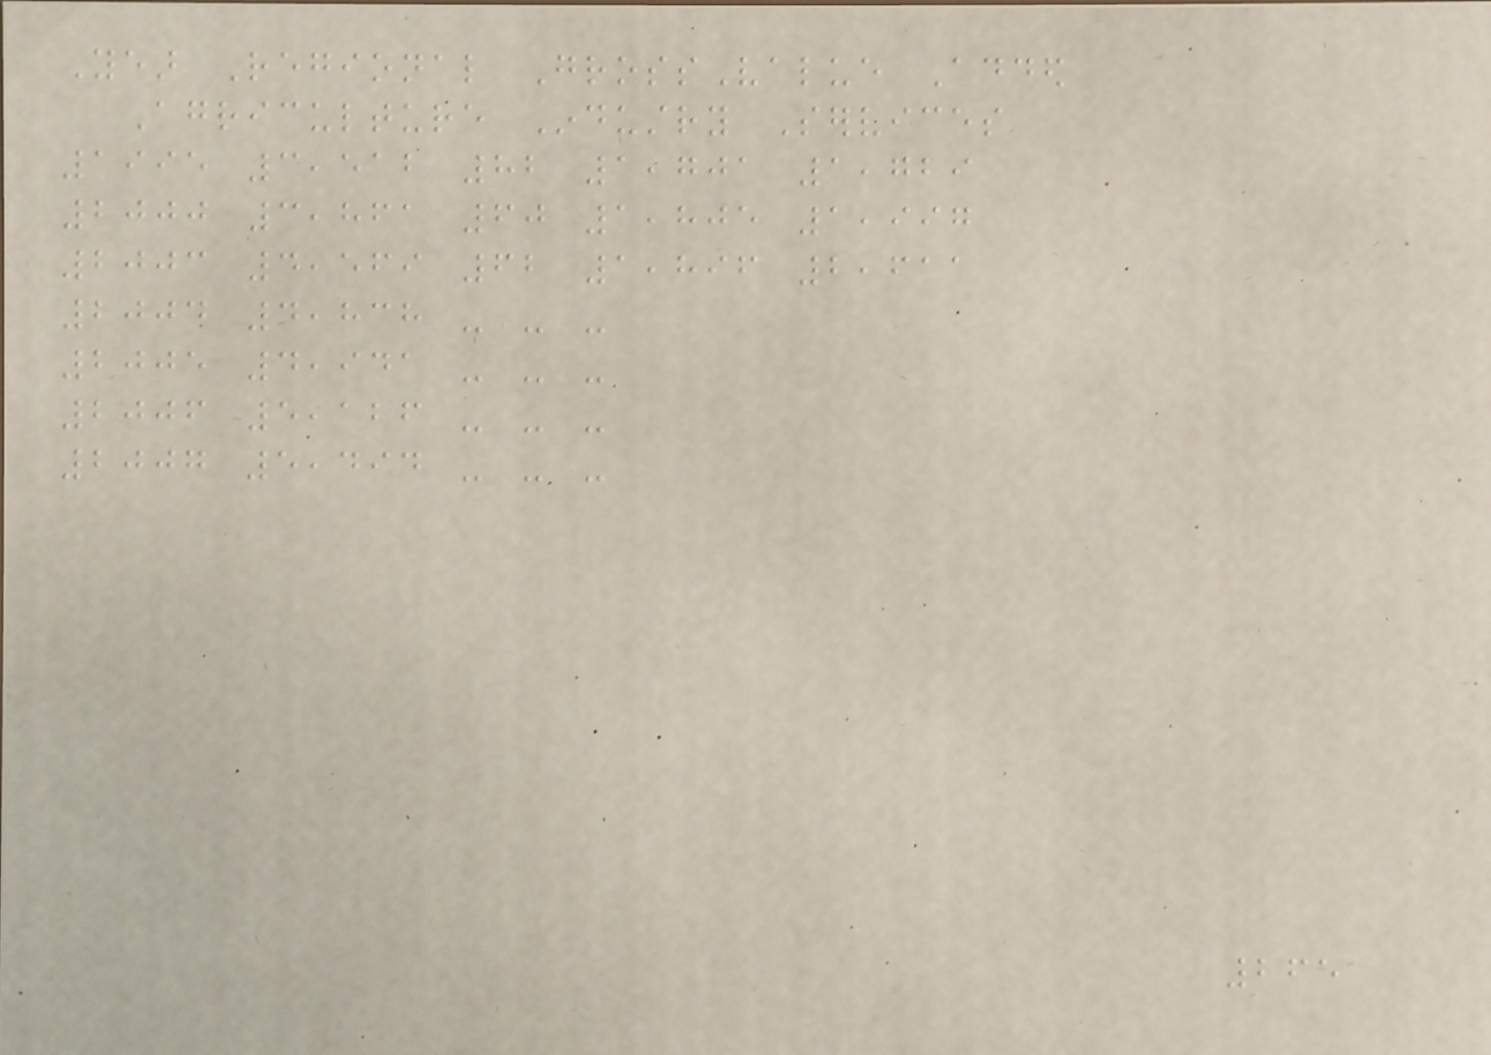Year Regional GrossValue Added
Agriculture Industry Services
1995 3,512 82 1,701 1,729
2000 3,861 60 1,805 1,997
2003 4,569 62 1,896 2,611
2004 4,838 - - -
2005 4,941 - - -
2006 5,126 - - -
2007 5,494 - - -
265
